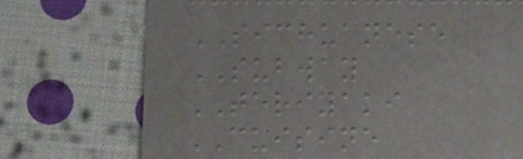SICHUANESE
SUBWAY
TERIYAKI
CUISINE
